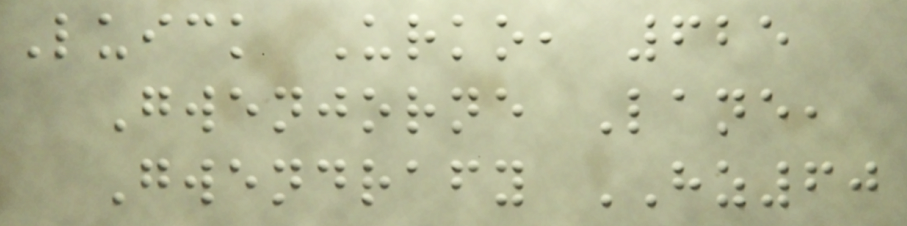Luick Urko, 625
Gwenjorne Lane,
Gwendrafy HZ60
